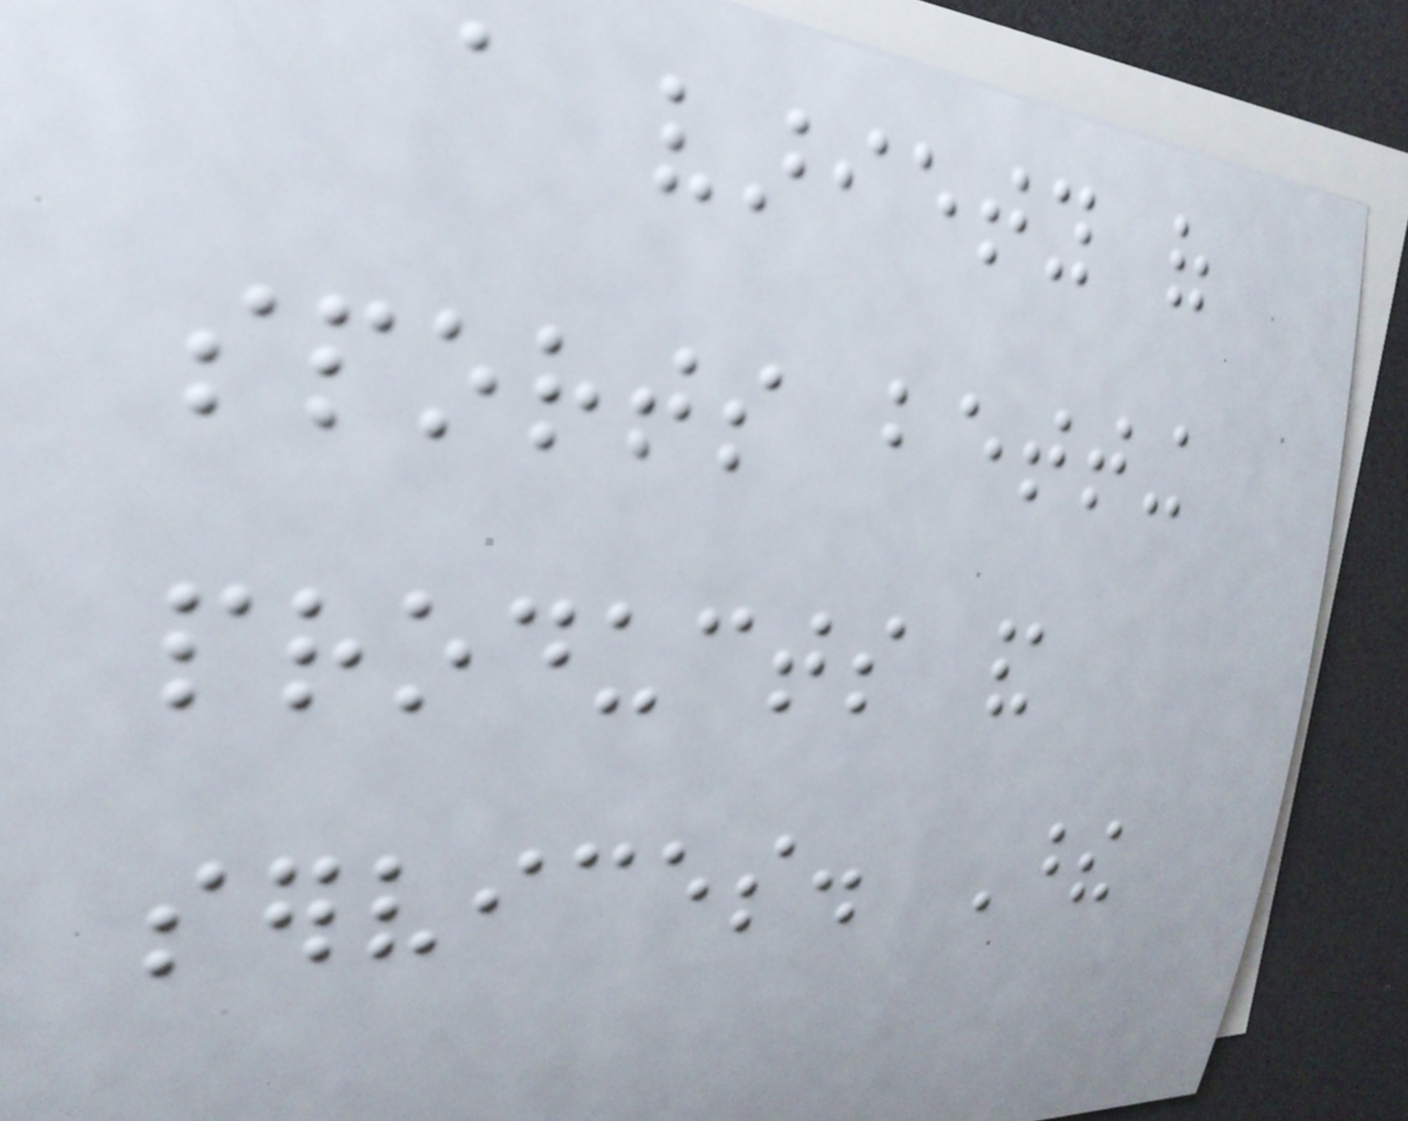a variety of
sports betting
products and
services. These
